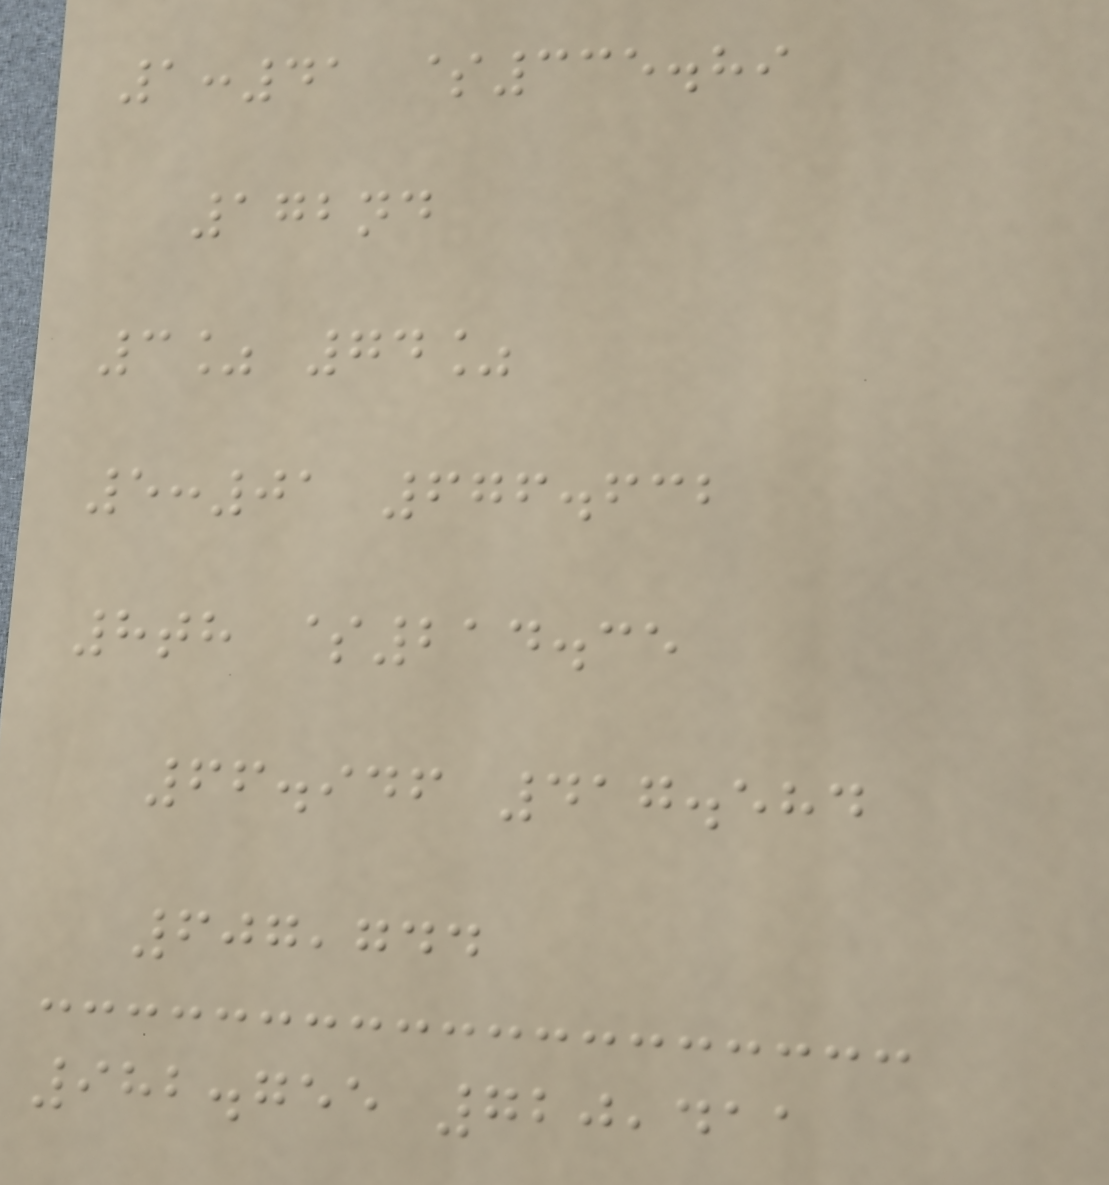1:41 $335.89
172nd
3% 74%
5:01 676.632
8th $214.35
66.946 417.584
607,744
982.755 720,411
